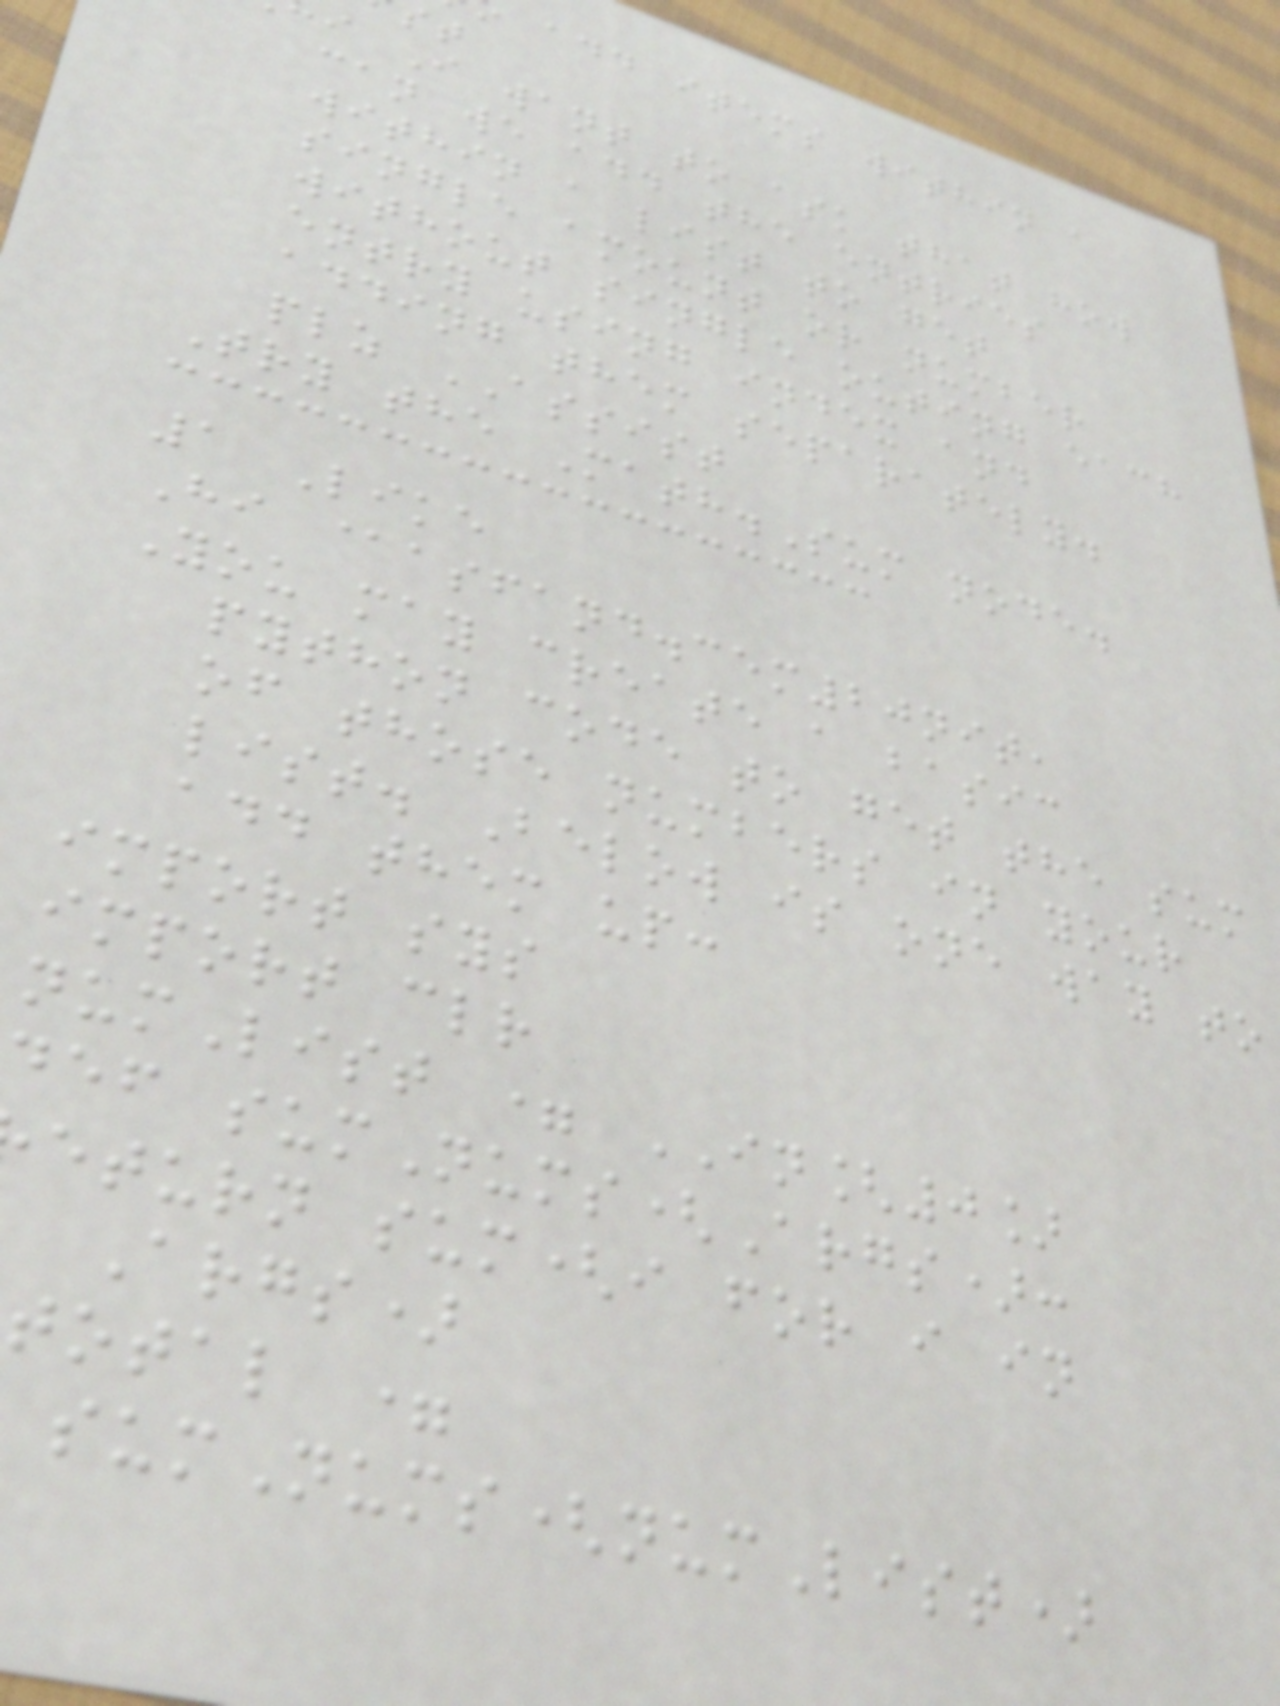add items within a
i I want to ask that how
can we add the entries
within a list to get
single amount or number
without single outing each
entry using index and
adding them separately.
plz ASSIST
Try the Math.Sum node.
1 Like
Hi @asfand.cem20nit,
You may create a basic
python code to get the sum
of those numbers in your
list. Below is one way to
add them up:
import sys
import clr
numList = IN[0]
def sumNums(Args):
eturn sum(i for i in
Args)
total =
sumNums(numList)
